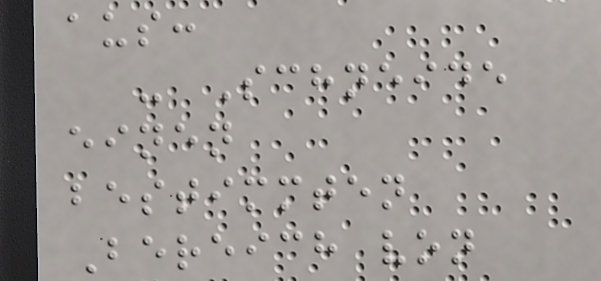aus:
- Schneide
einen
bestimmten
Bereich von
